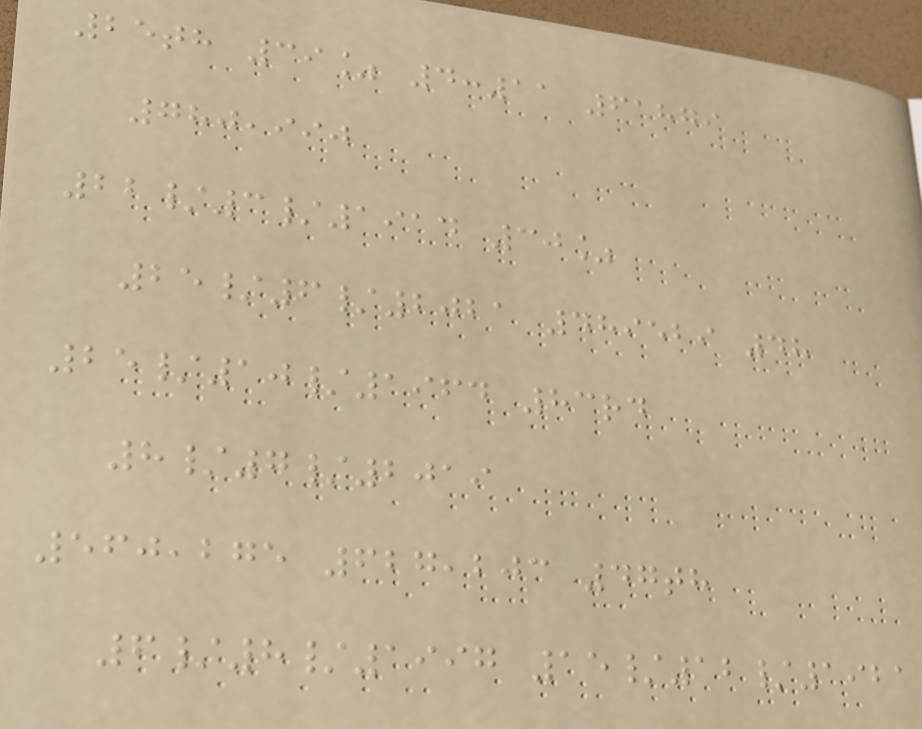25th 39% 4:11 61879
780,990
22/3/1914 30%
25/6/2021 489529 48
25/10/1964 83rd
8/7/2019
560,275 627,203 47th
6/8/1997 15/12/1921
